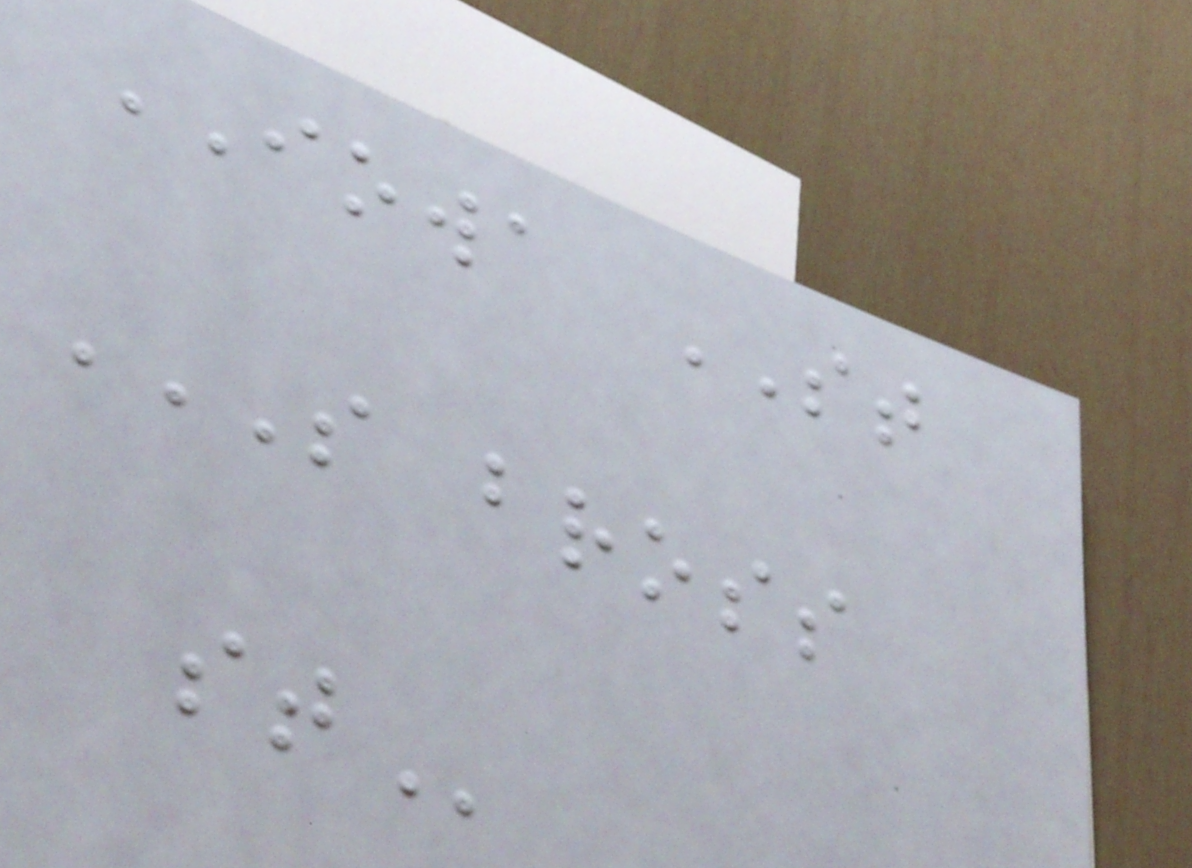IOWA ST
S BROSS
ST
